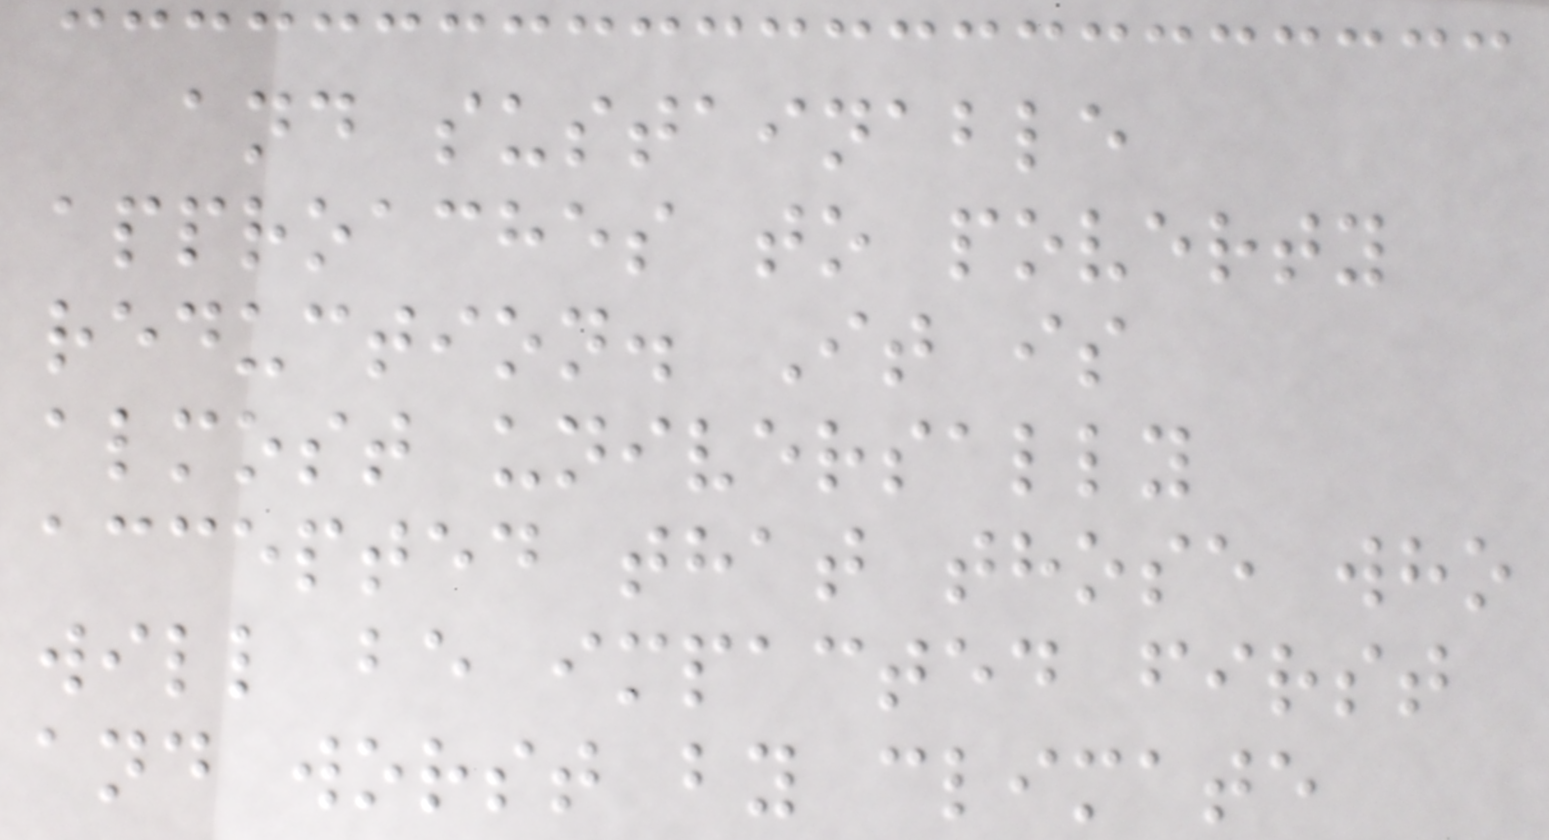and sustainable
approaches to poverty
reduction. It is
almost universally
accepted that those who
will be impacted first
and worst by climate
